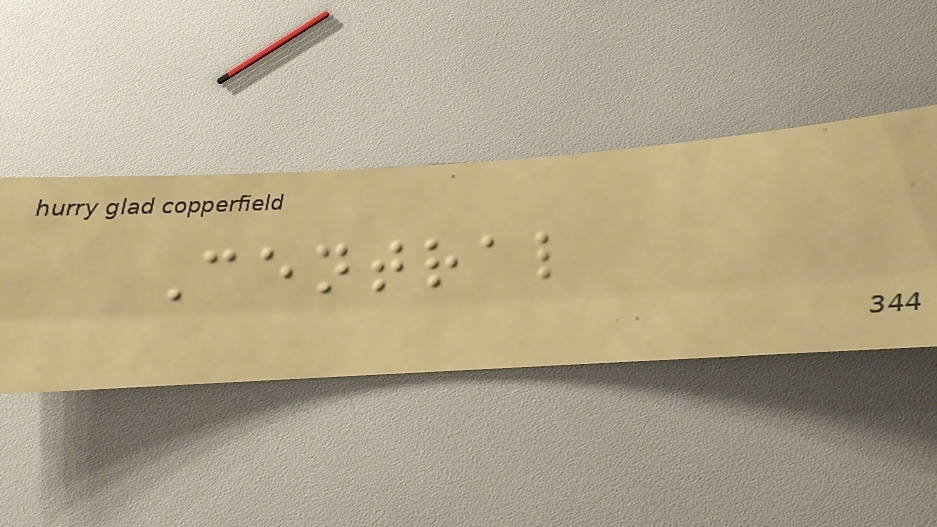Central
